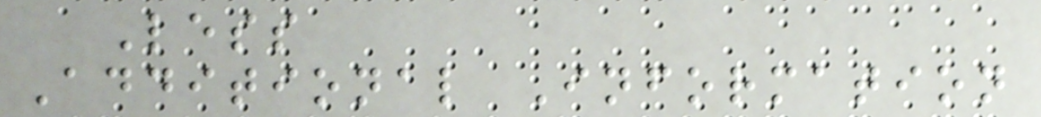Less
Additional Information
